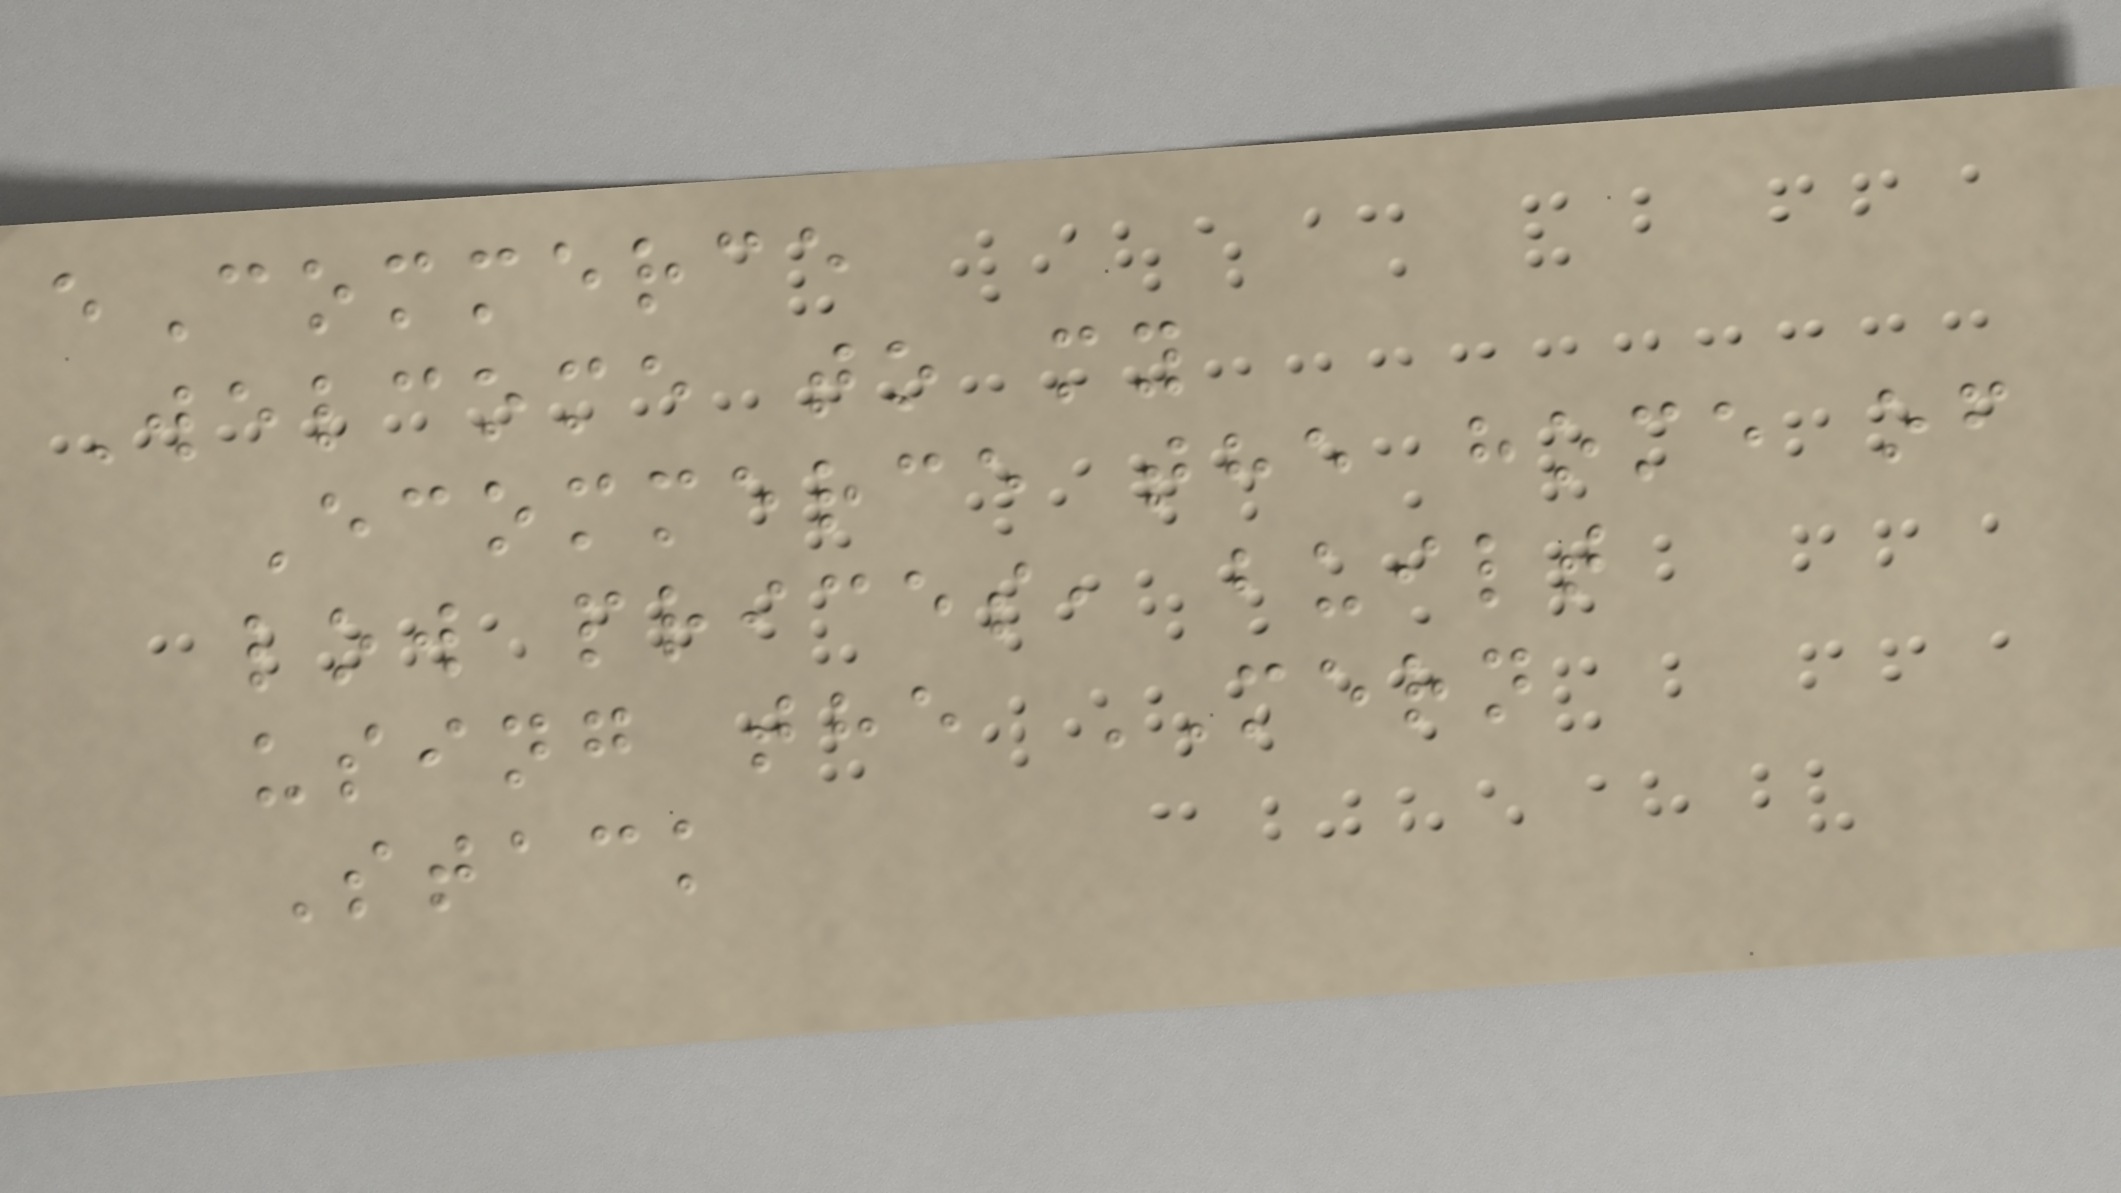eCommerce
Welcome to my
Ecommerce the home of
low prices, built
using the MERN
Stack
